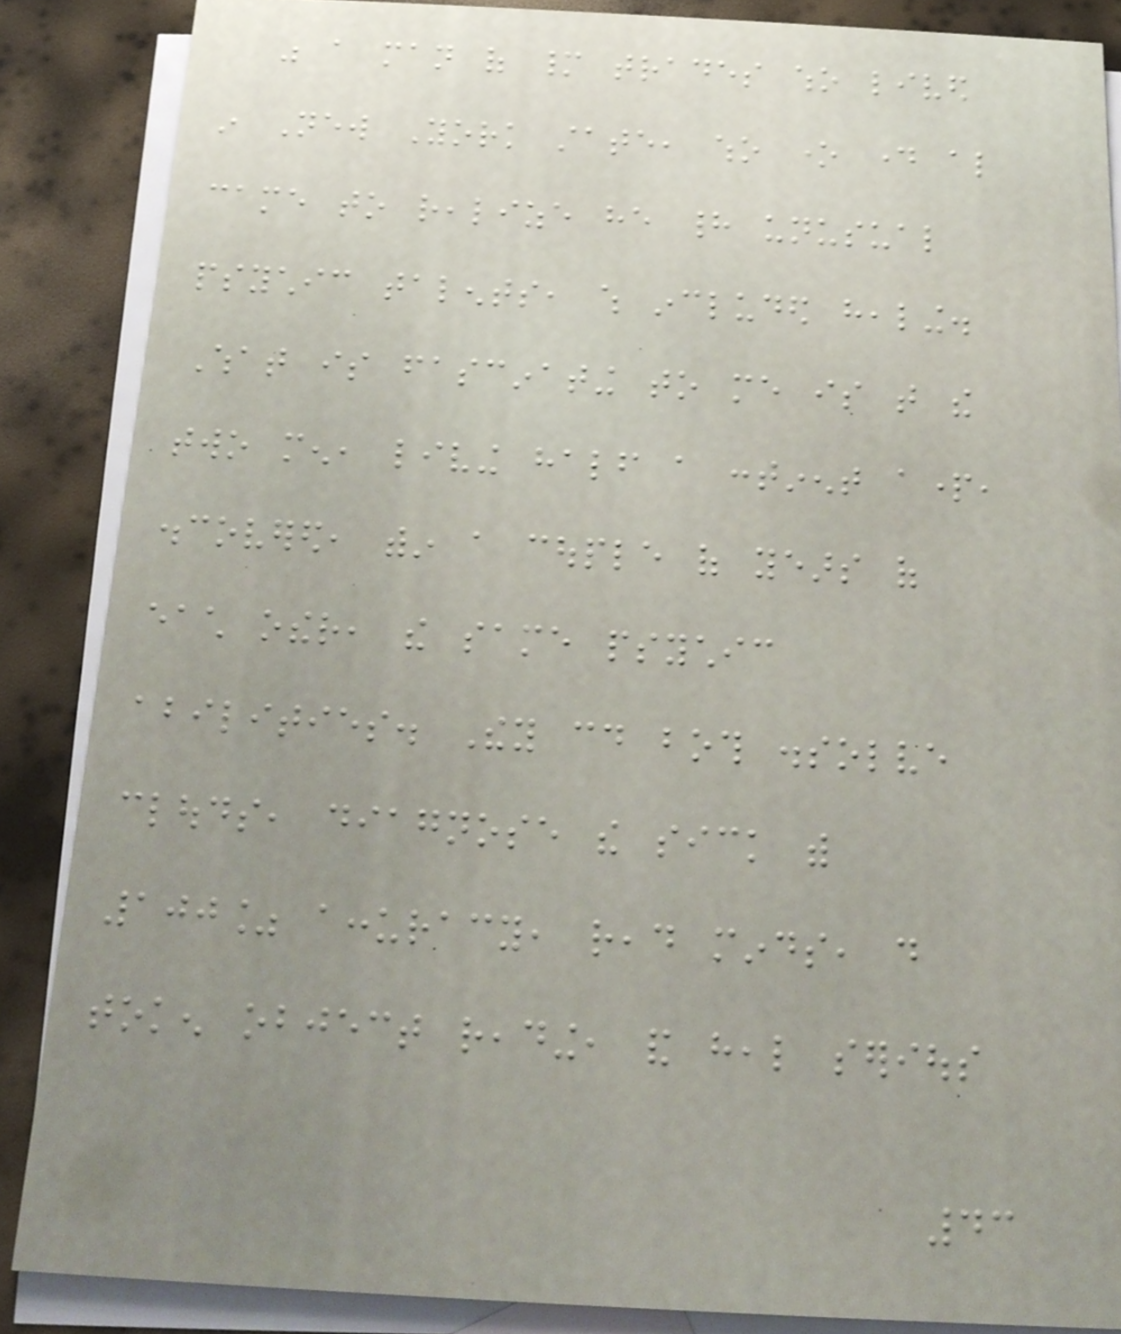was a man of many trades who lived
in New York state, who one day also
came to realize he had unusual
psychic talents, which included healing.
What is fascinating to me is that the
two men, living half a continent apart,
discovered, within a couple of years of
each other, the same psychic
abilities. They could both dissolve
clouds, diagnose the sick with
100% accuracy, read minds, do
token object reading, and heal serious
43
